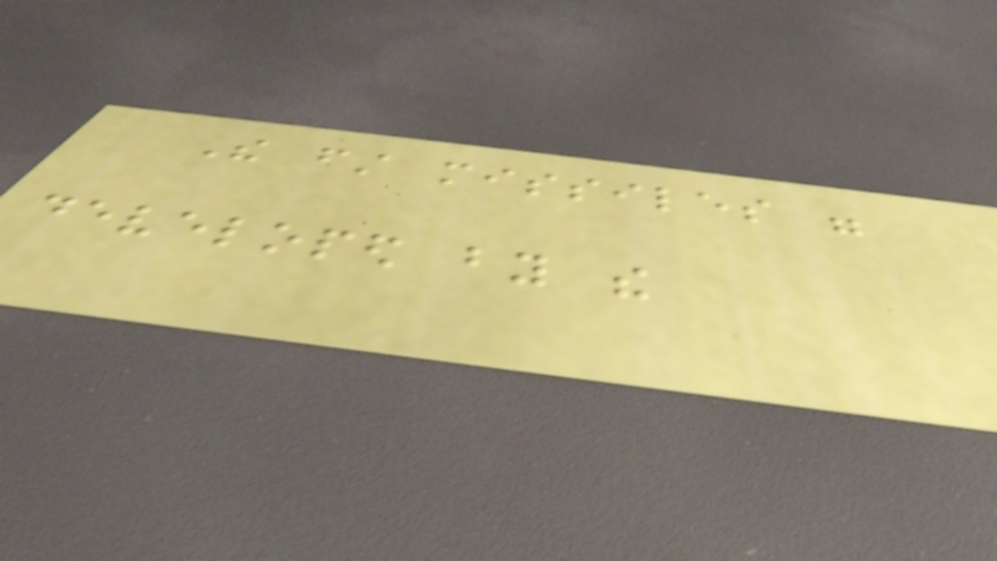The first missiles were
developed by the
